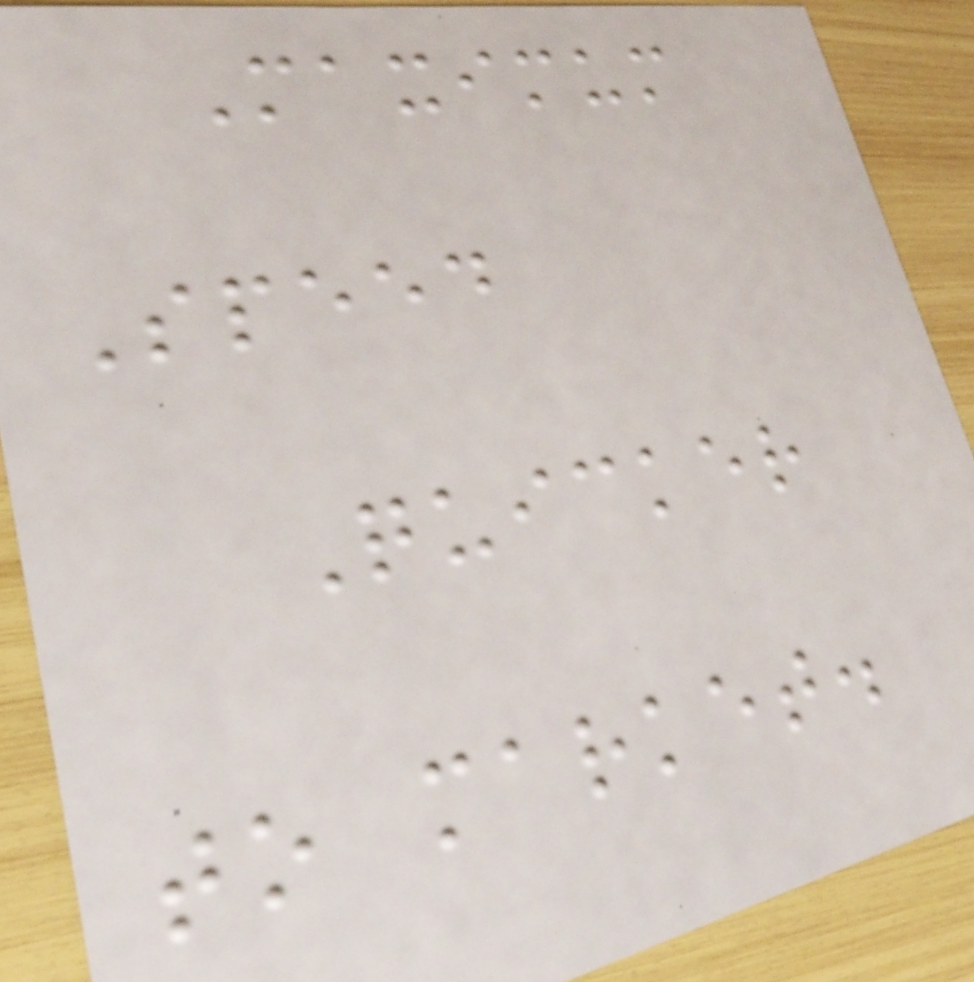Maximum
Speed
Quicker
to market.
